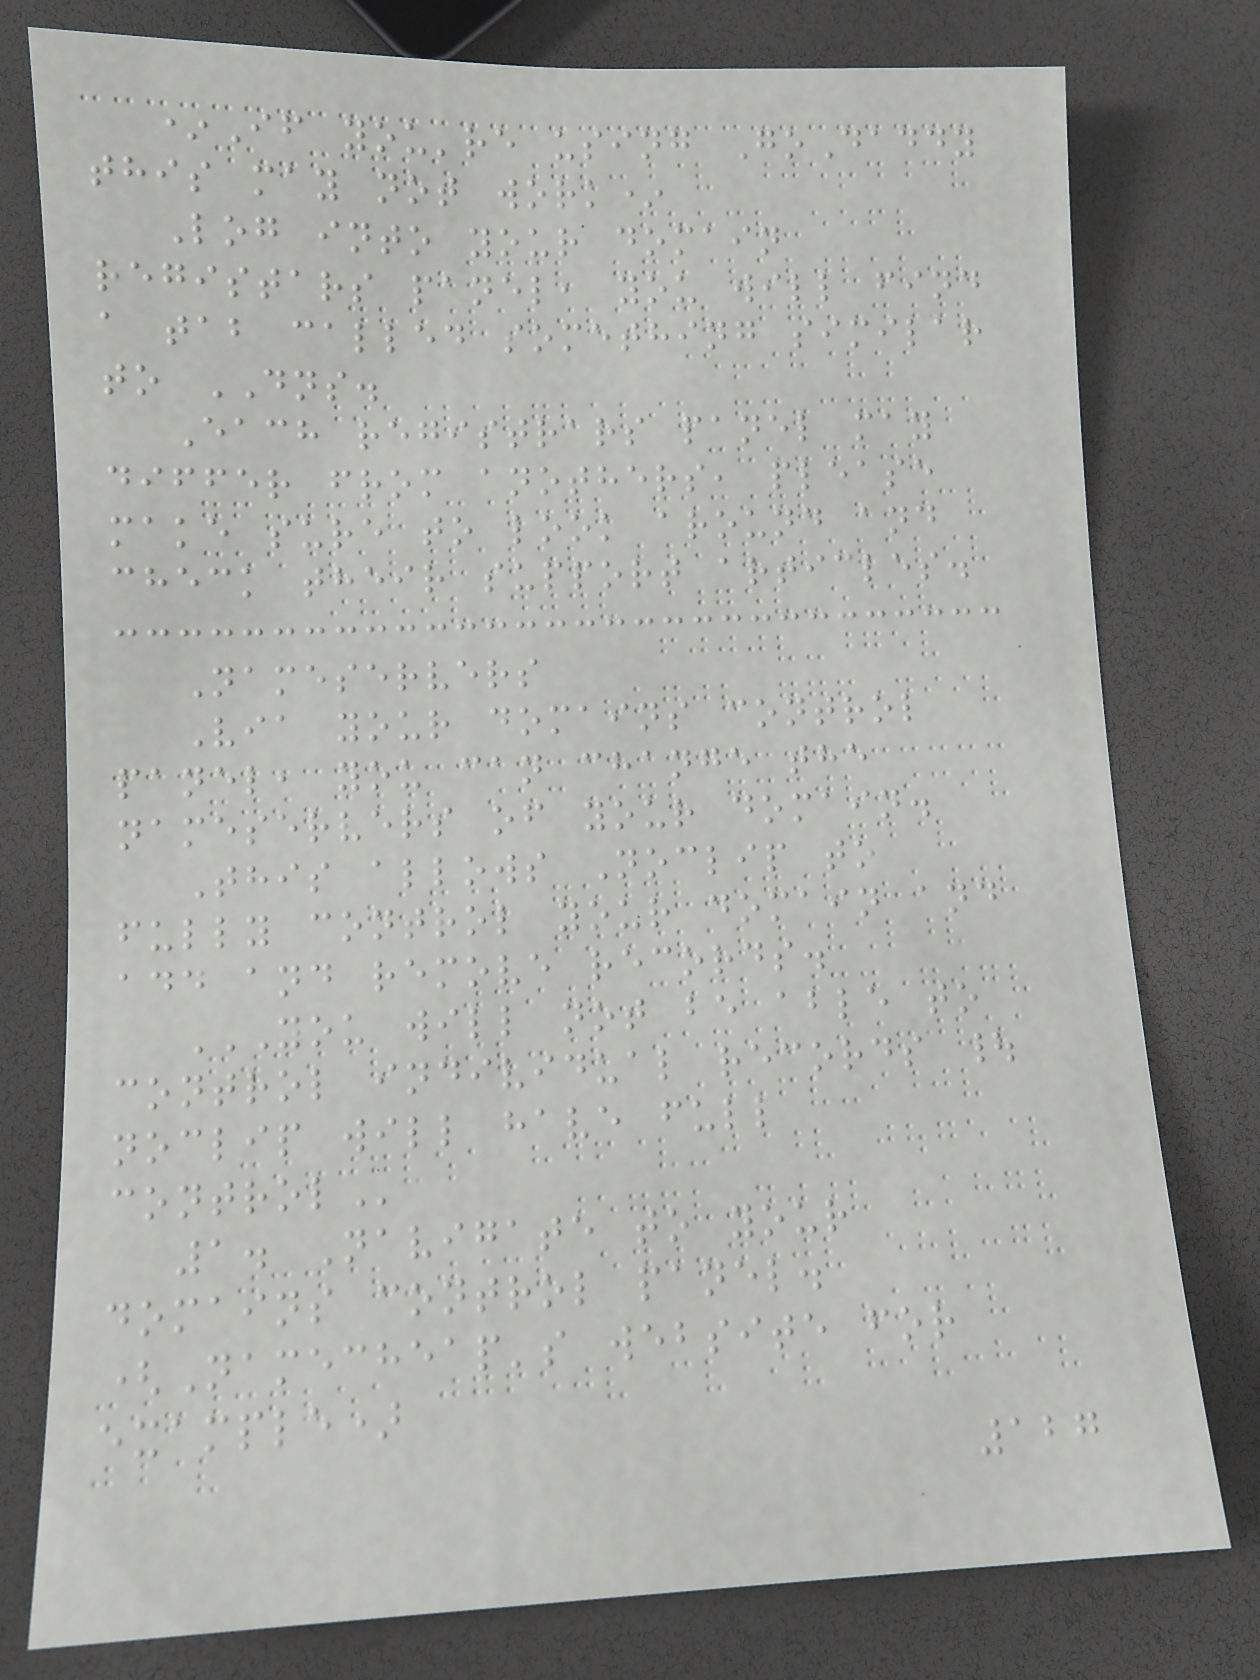*If you're using GoDaddy
this may not work*
Log into your domain
registars panel, you will find
a tab called something similar
to DNS.
Each registrars panel may
differ from anothers, please
make sure to look around and
check their support articles.
Nameservers
Via your domains control
panel, you can change the
nameservers of your domain.
This allows Noclip to
fully control your domain and
add and remove records.
YOU WILL NOT BE ABLE TO
CONTROL INDIVIDUAL RECORDS |
NOCLIP WILL HAVE FULL
CONTROL
1. Navigate to your
domains control panel.
(Namecheap's website for
example)
127
